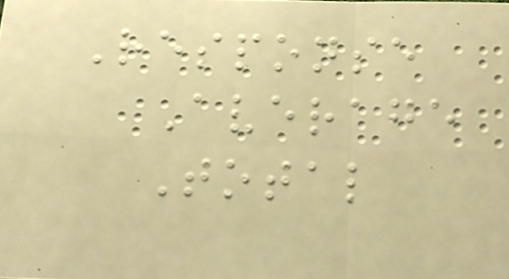Response
Average
Total
